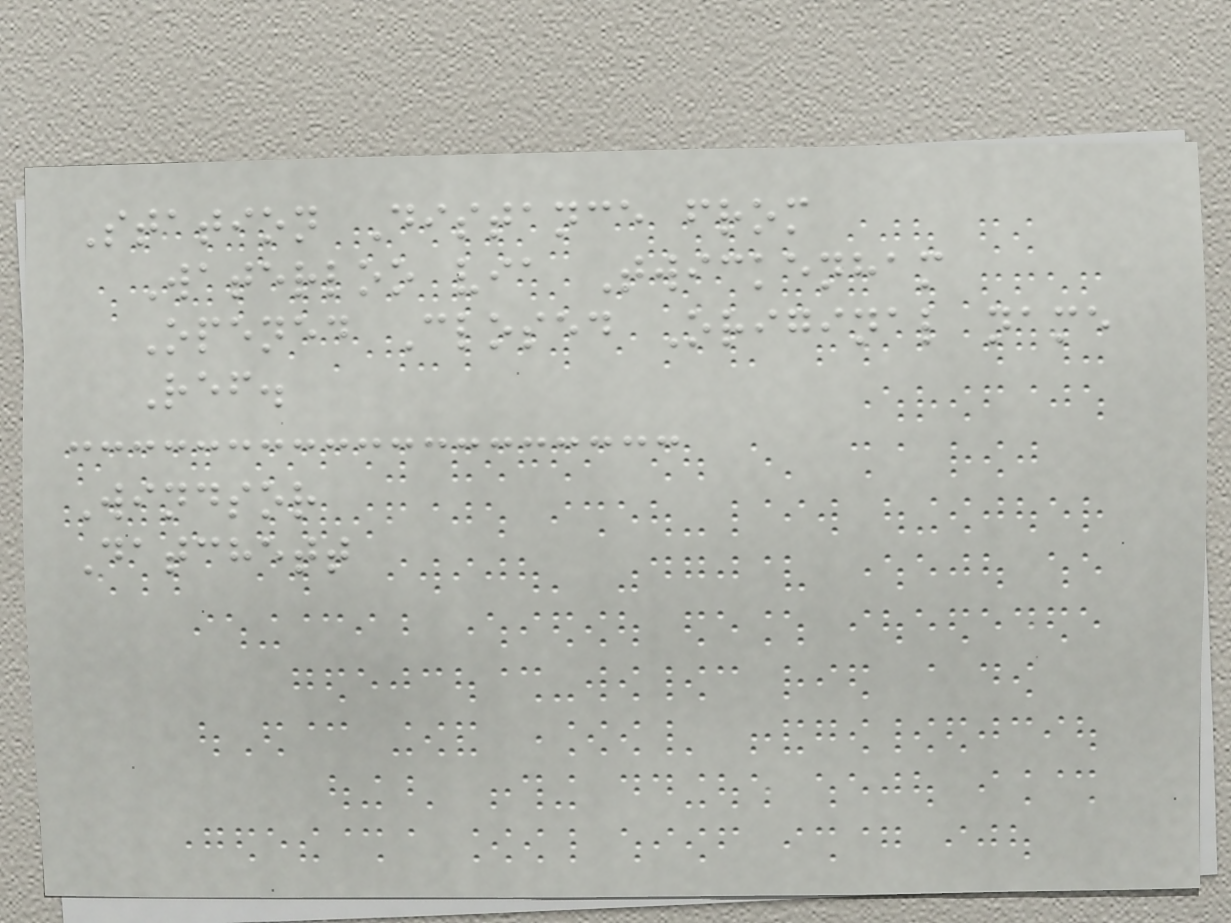Station Distance from
Waterloo via Twickenham
Opened Closed Original name
Ref.
Windsor
Datchett
